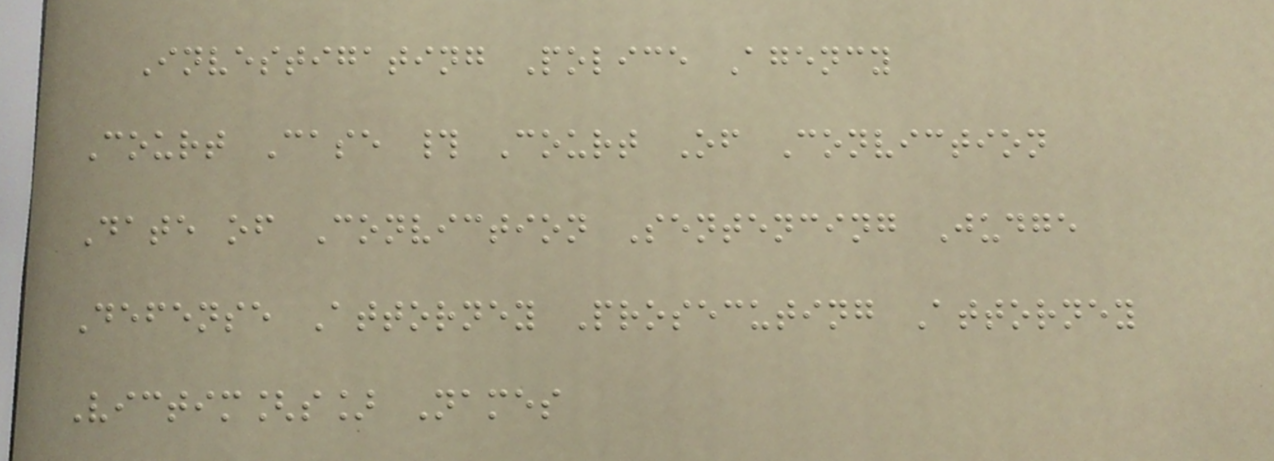Investigating Police Agency
Court Case # Court Of Conviction
Date of Conviction Sentencing Judge
Defense Attorney Prosecuting Attorney
Victim[s] Names
